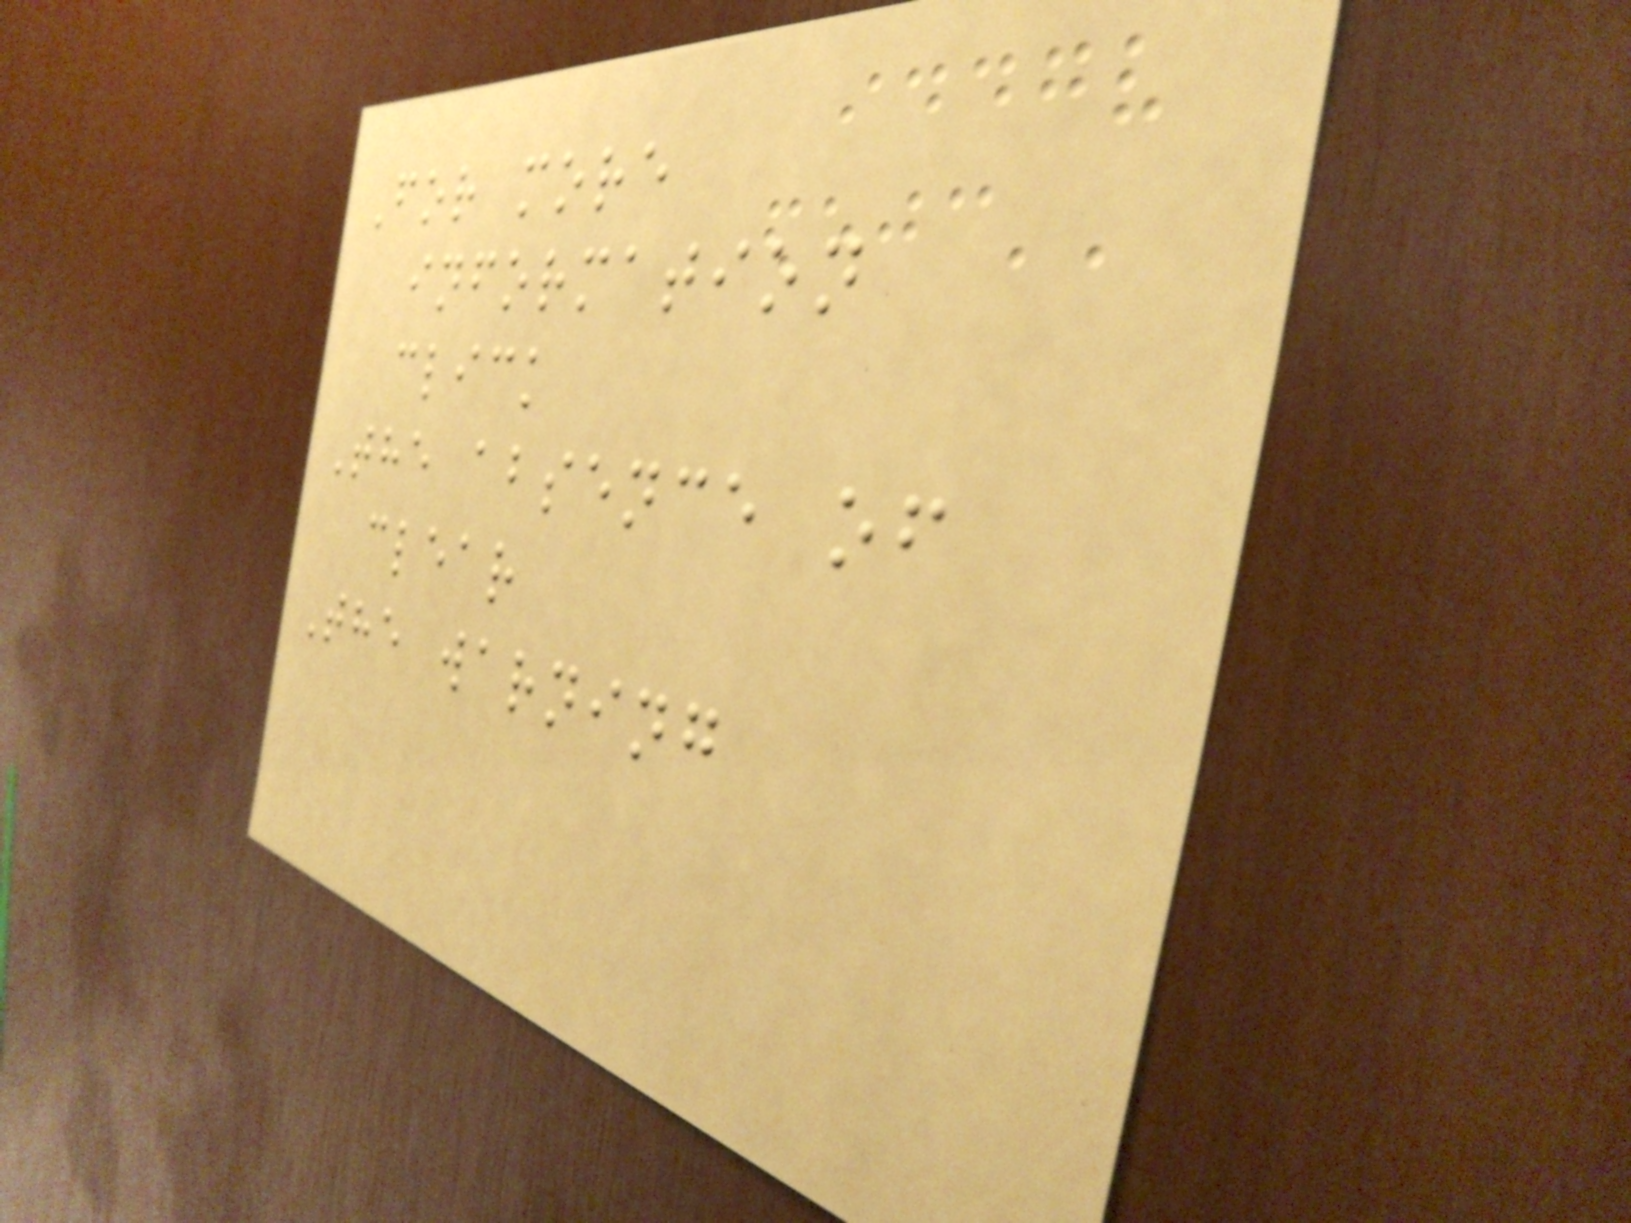For more
information
click
The absence of
clear
The warning
